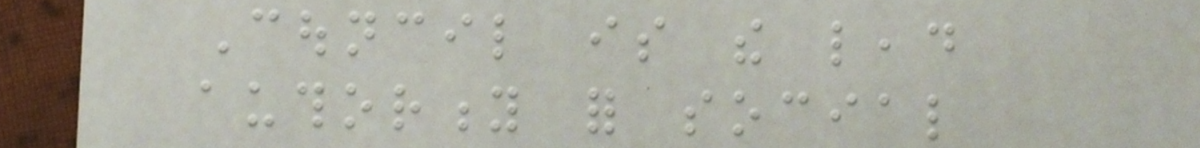Council is the lead
authority for social
